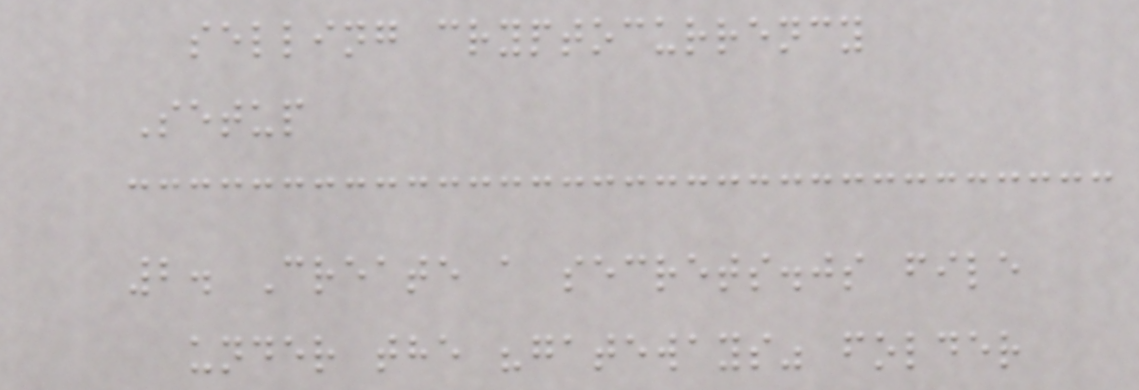selling cryptocurrency
Setup
2. Create a secrets.js file
under the "gateways" folder
